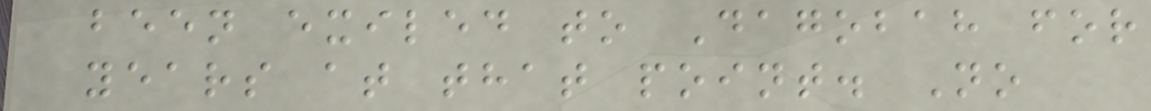been exiled to Dagobah for
years at that point. No
